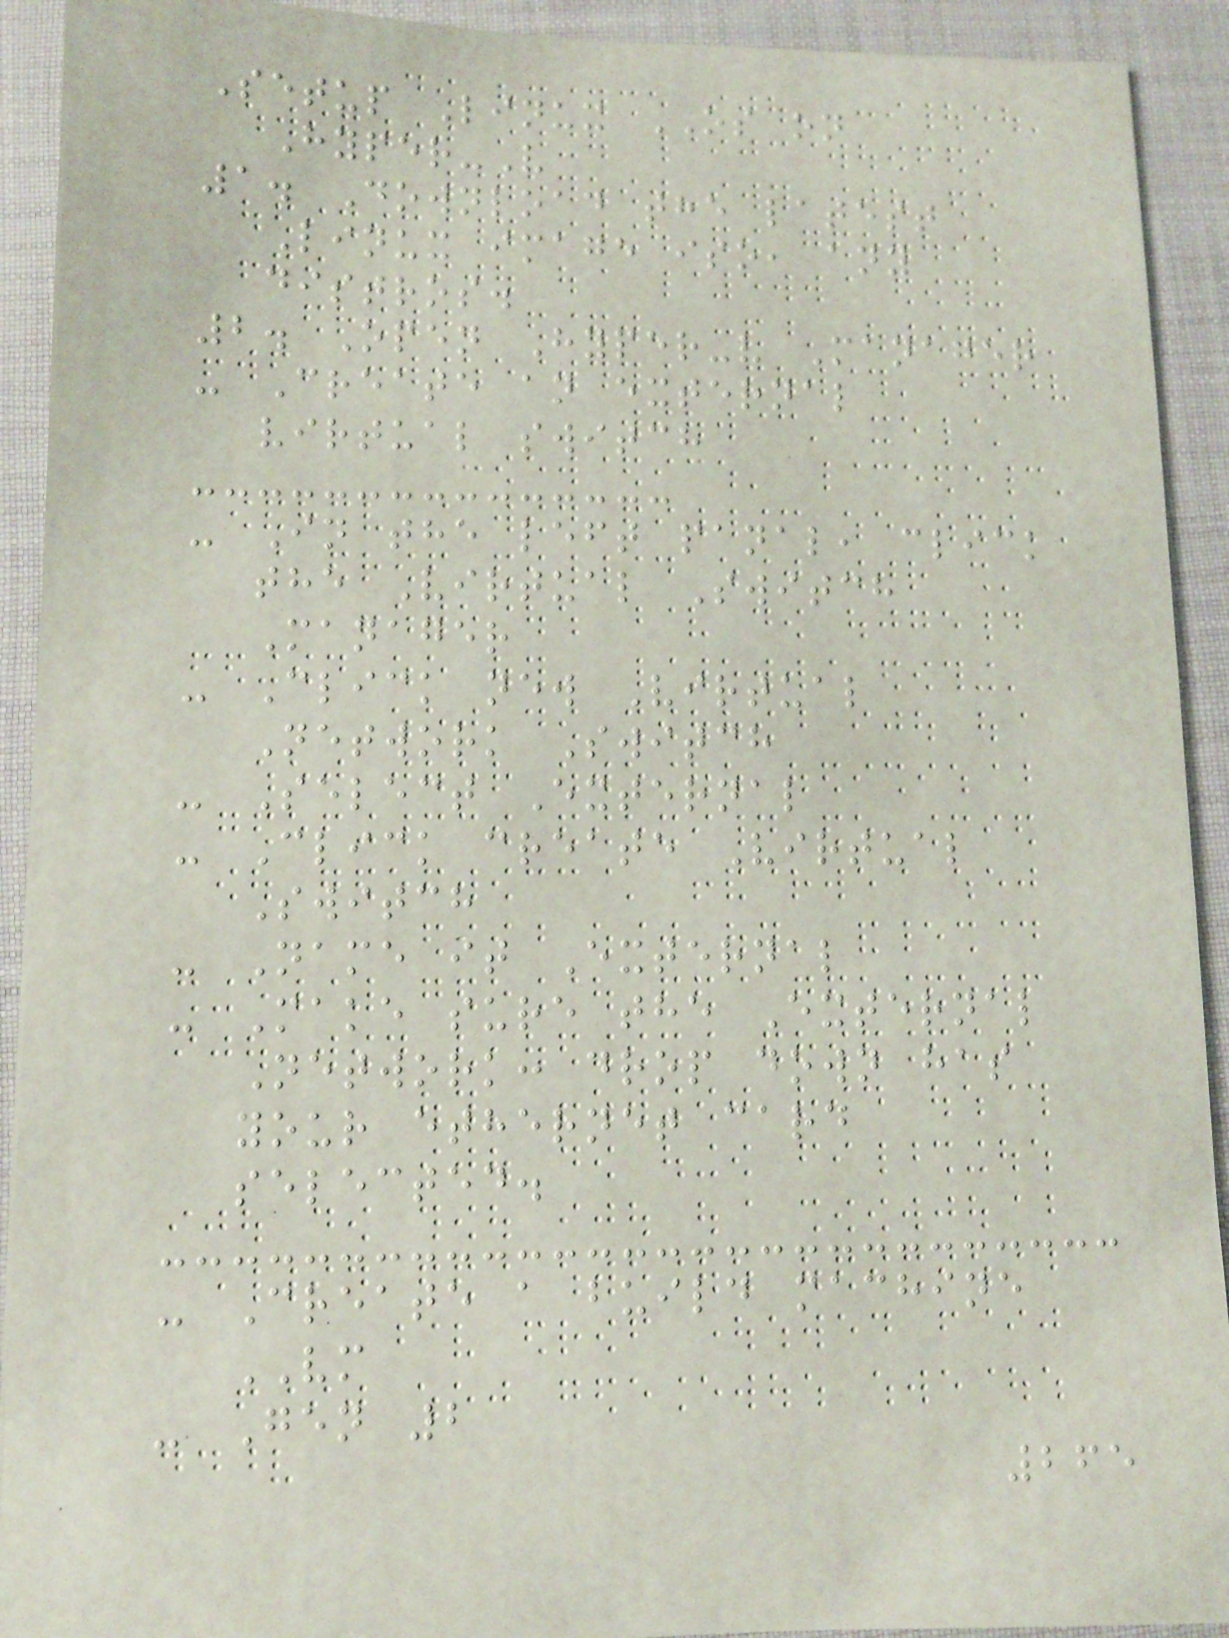Setup Linux OS on
Hyper-V
1. Download the latest
Linux image iso, any
distros.
2. Open Hyper-v Manager
- Create an external
virtual switch
- In the left panal, click
the Virtual Switch
Manager
- Click new Virtual
Network Switch
- Select External
- Click create Virtual
Switch
- Name it External
- Make sure the External
Network: drop down has
your ethernet card
selected.
- Create a build machine
VM
- Gen 2
265
